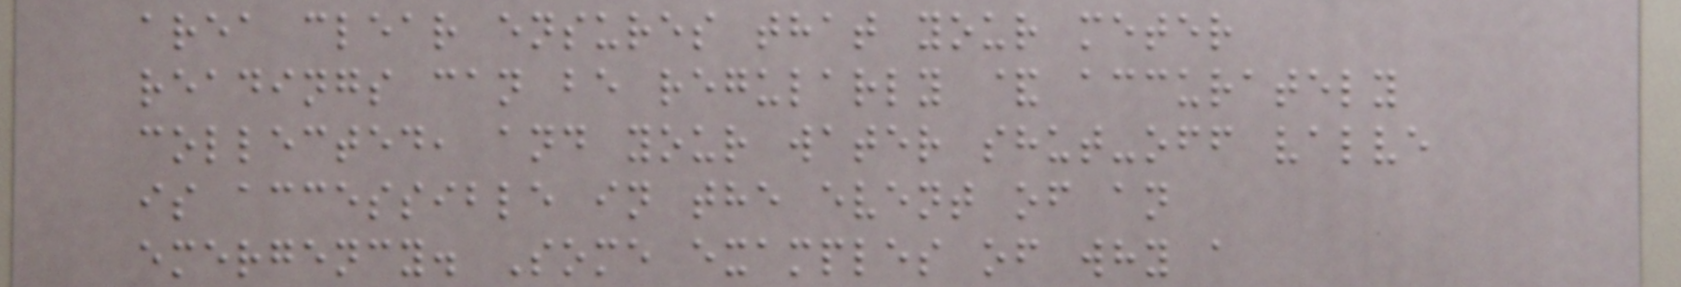area clear ensures that your meter
readings can be regularly & accurately
collected, and your water shut-off valve
is accessible in the event of an
emergency. Some examples of why a
